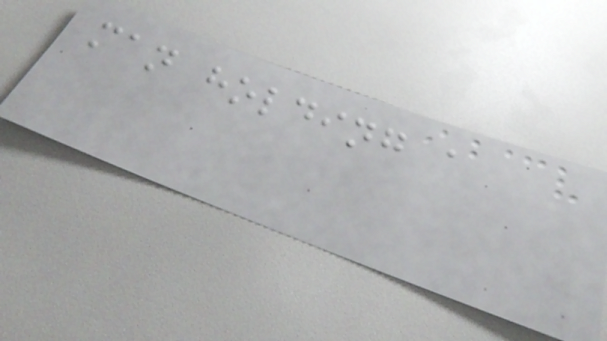man holding a
